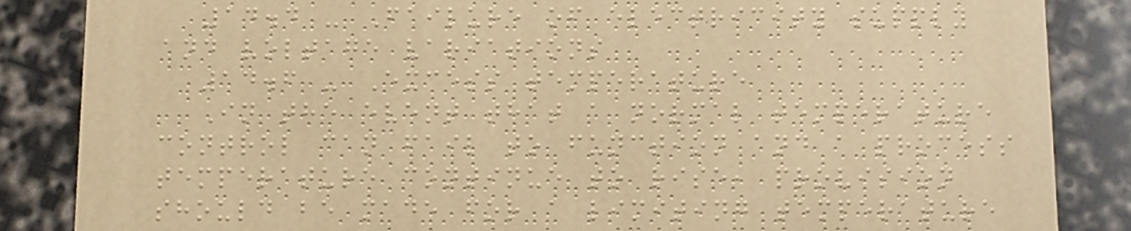14.4 - Failure of electricity supply
and voltage variations
14.6 - Excess temperature
In the event that a normal temperature
control can fail to function and a process
temperature continue to rise, provision
should be made for a limiting temperature
